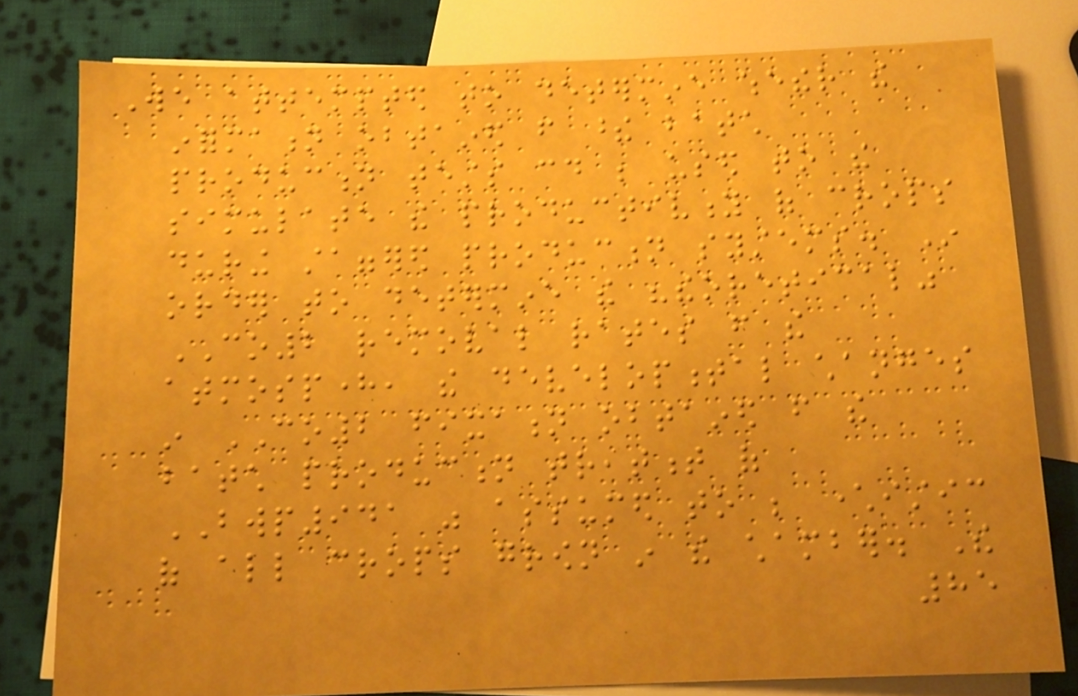We attempted to determine whether the
information obtained from these batch
production tests could be used to the
simulate the productivity of crops
during staggered production systems. In
order to determine the "theoretical"
CO2 removal rates from the
atmosphere, the developmental changes
in CO2 fixation obtained from the
batch production treatment of
BWP941 was assumed to be characteristic
of all crops grown in the chamber. The
85
